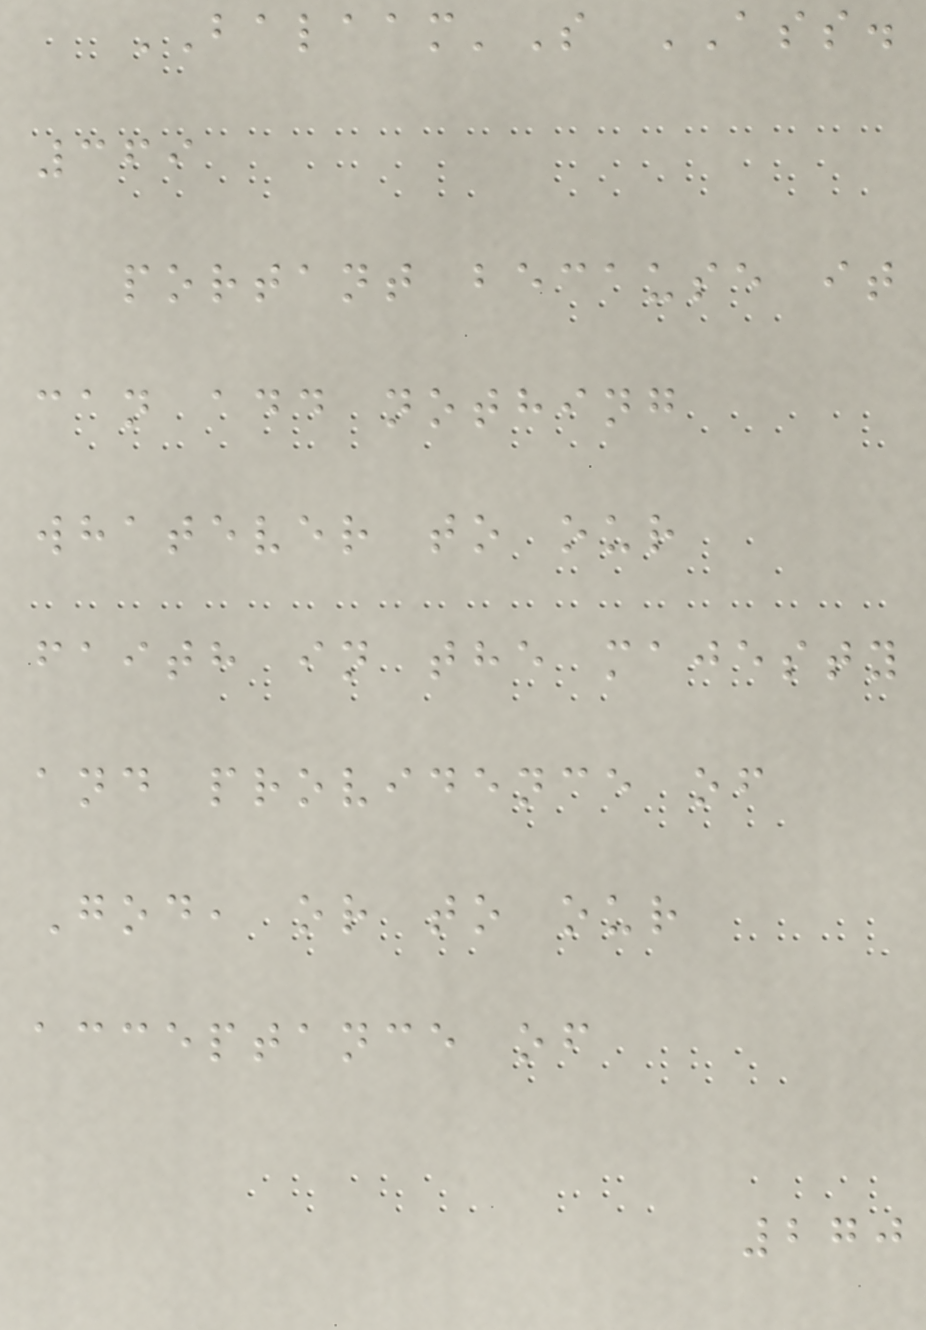BALAAM'S ASS.
369
portant because it
can add nothing
whatever to our
faith in the majesty
and providence of
God, or to our
acceptance of
270
